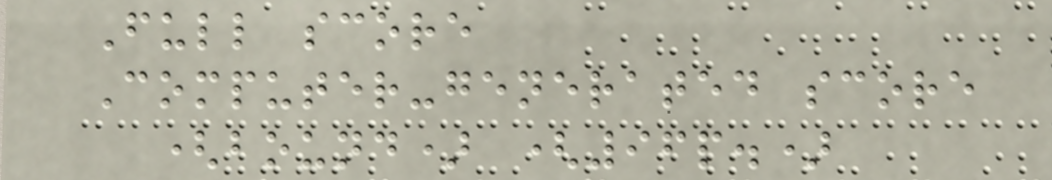Full score
Computer-generated score
(bound) (96p.)
